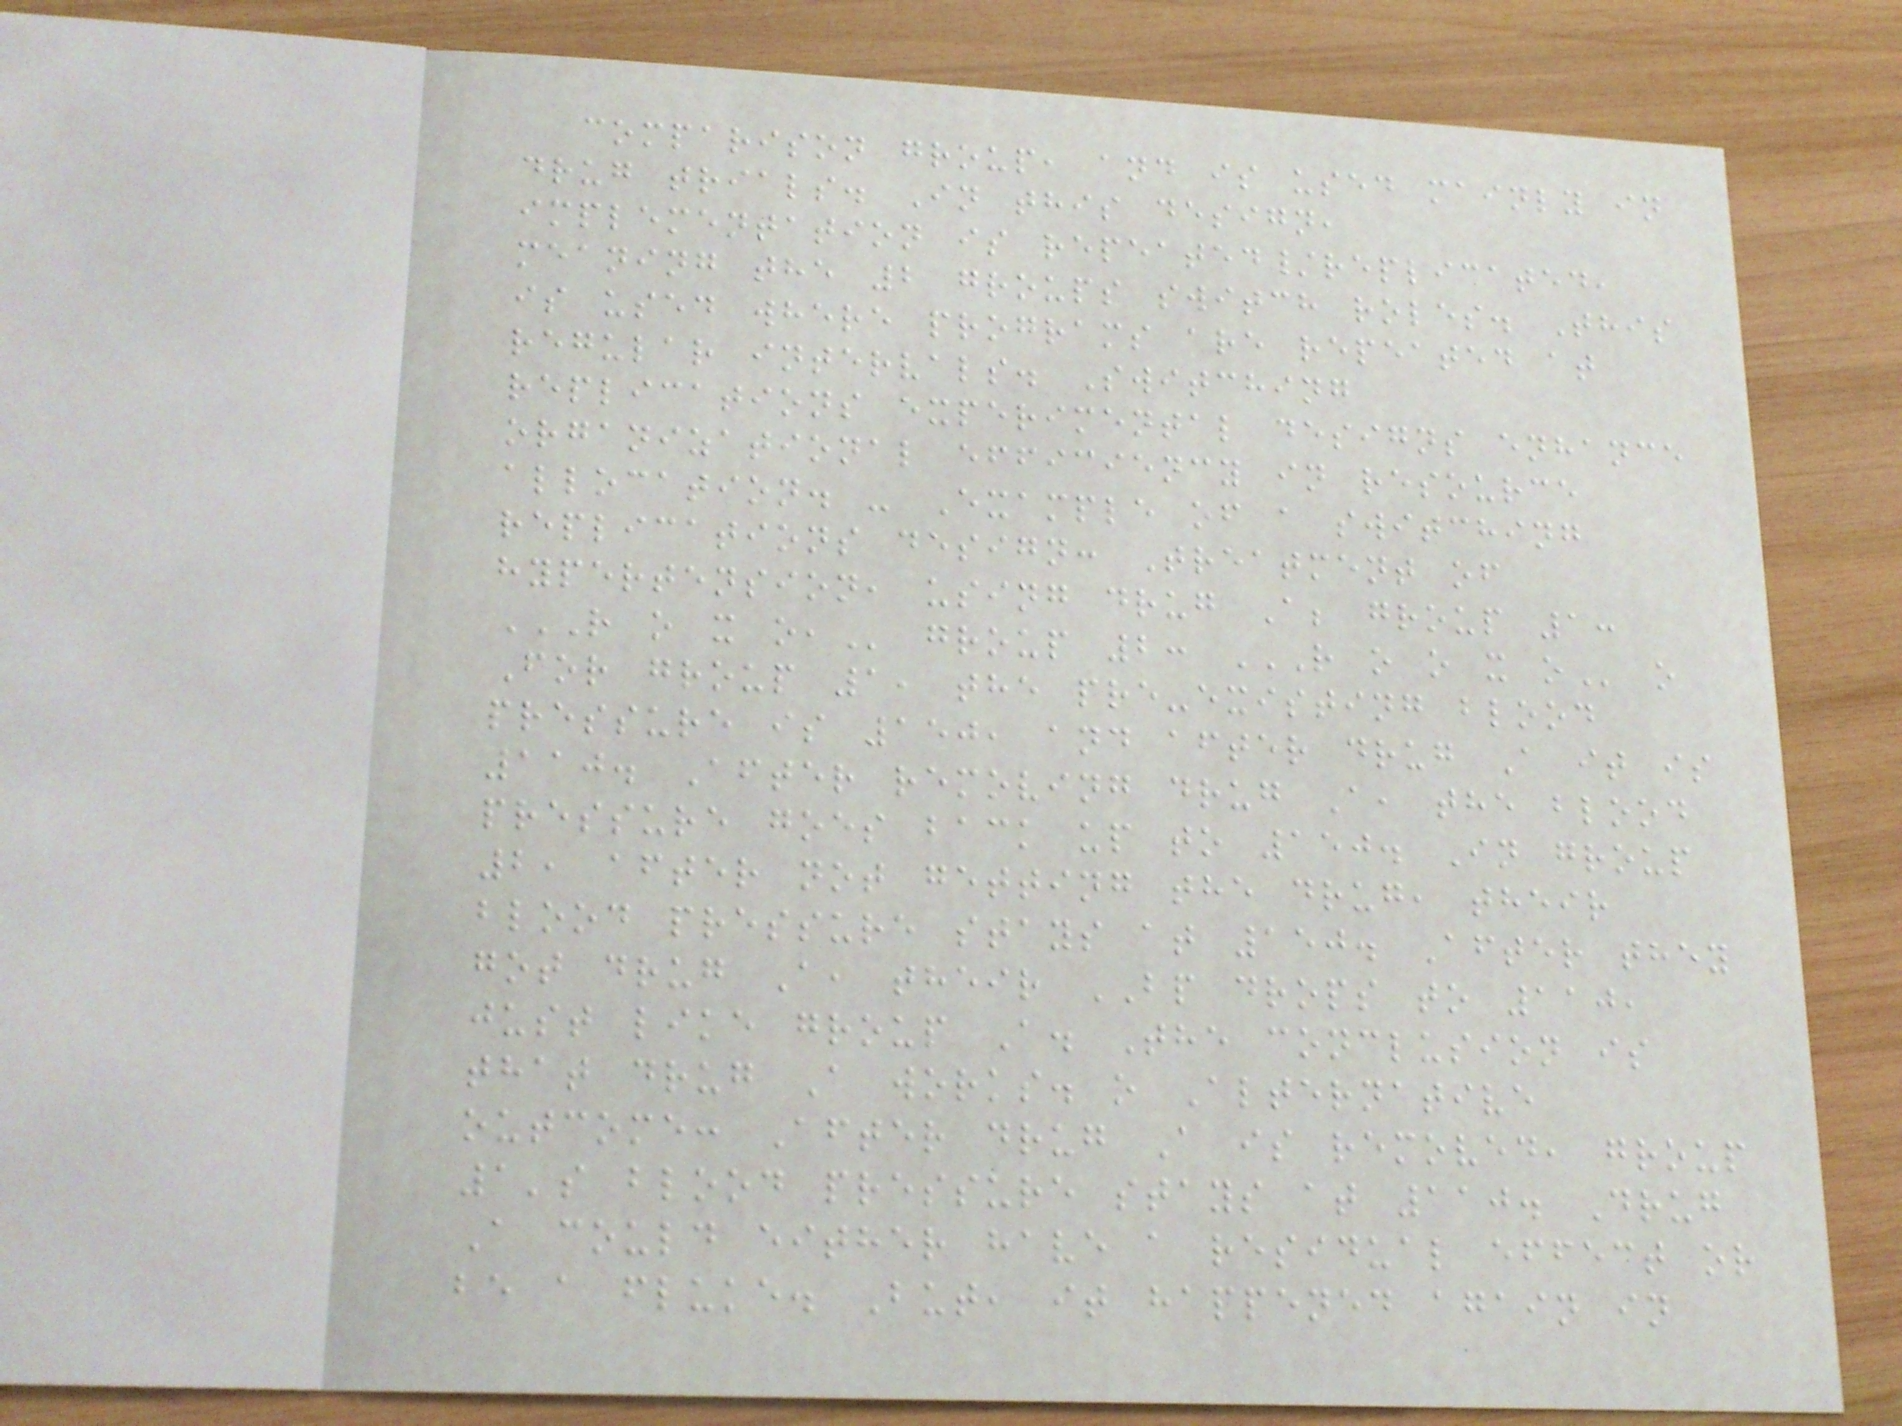comparison group, and is used mainly in
drug trials. In this design,
implementation is repeated/replicated,
meaning the 2 groups switch roles. This
is used where programs are repeated at
regular intervals. Switching
replications experimental designs enhance
organizational efficiency in resource
allocation. - Example of a switching
replications design: Treatment of
hypertension, using drug A; group 1:
R O X O, group 2: R O O X O o
For group 1, the pre-existing blood
pressure is 150, and after drug A it is
110. After removing drug A, the blood
pressure goes back up to 150. In group
2, after not getting the drug, their
blood pressure stays at 150. After they
got drug A, their BP drops to 110,
just like group A. The conclusion is
that drug A works. o Alternative
outcome: After drug A is removed, group
1's blood pressure stays at 110. Drug
A could either have a residual effect or
be a fluke. But, it happened again in
